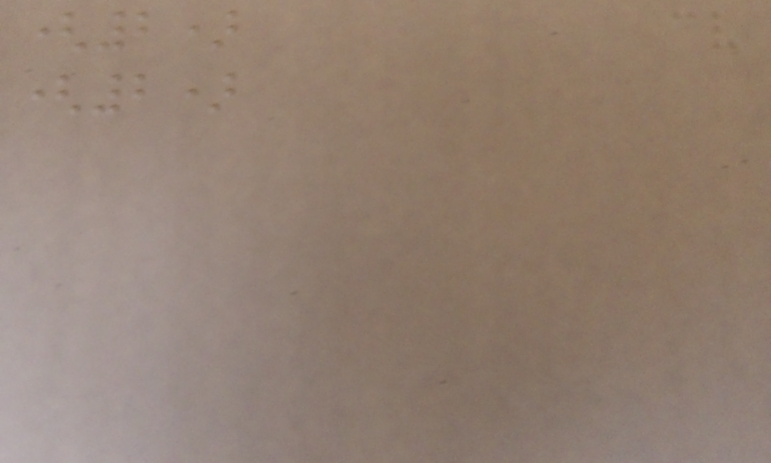(2)
(2)
